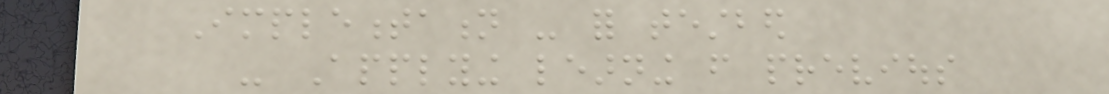Implementation - for testbed
- Applying learning from previous
